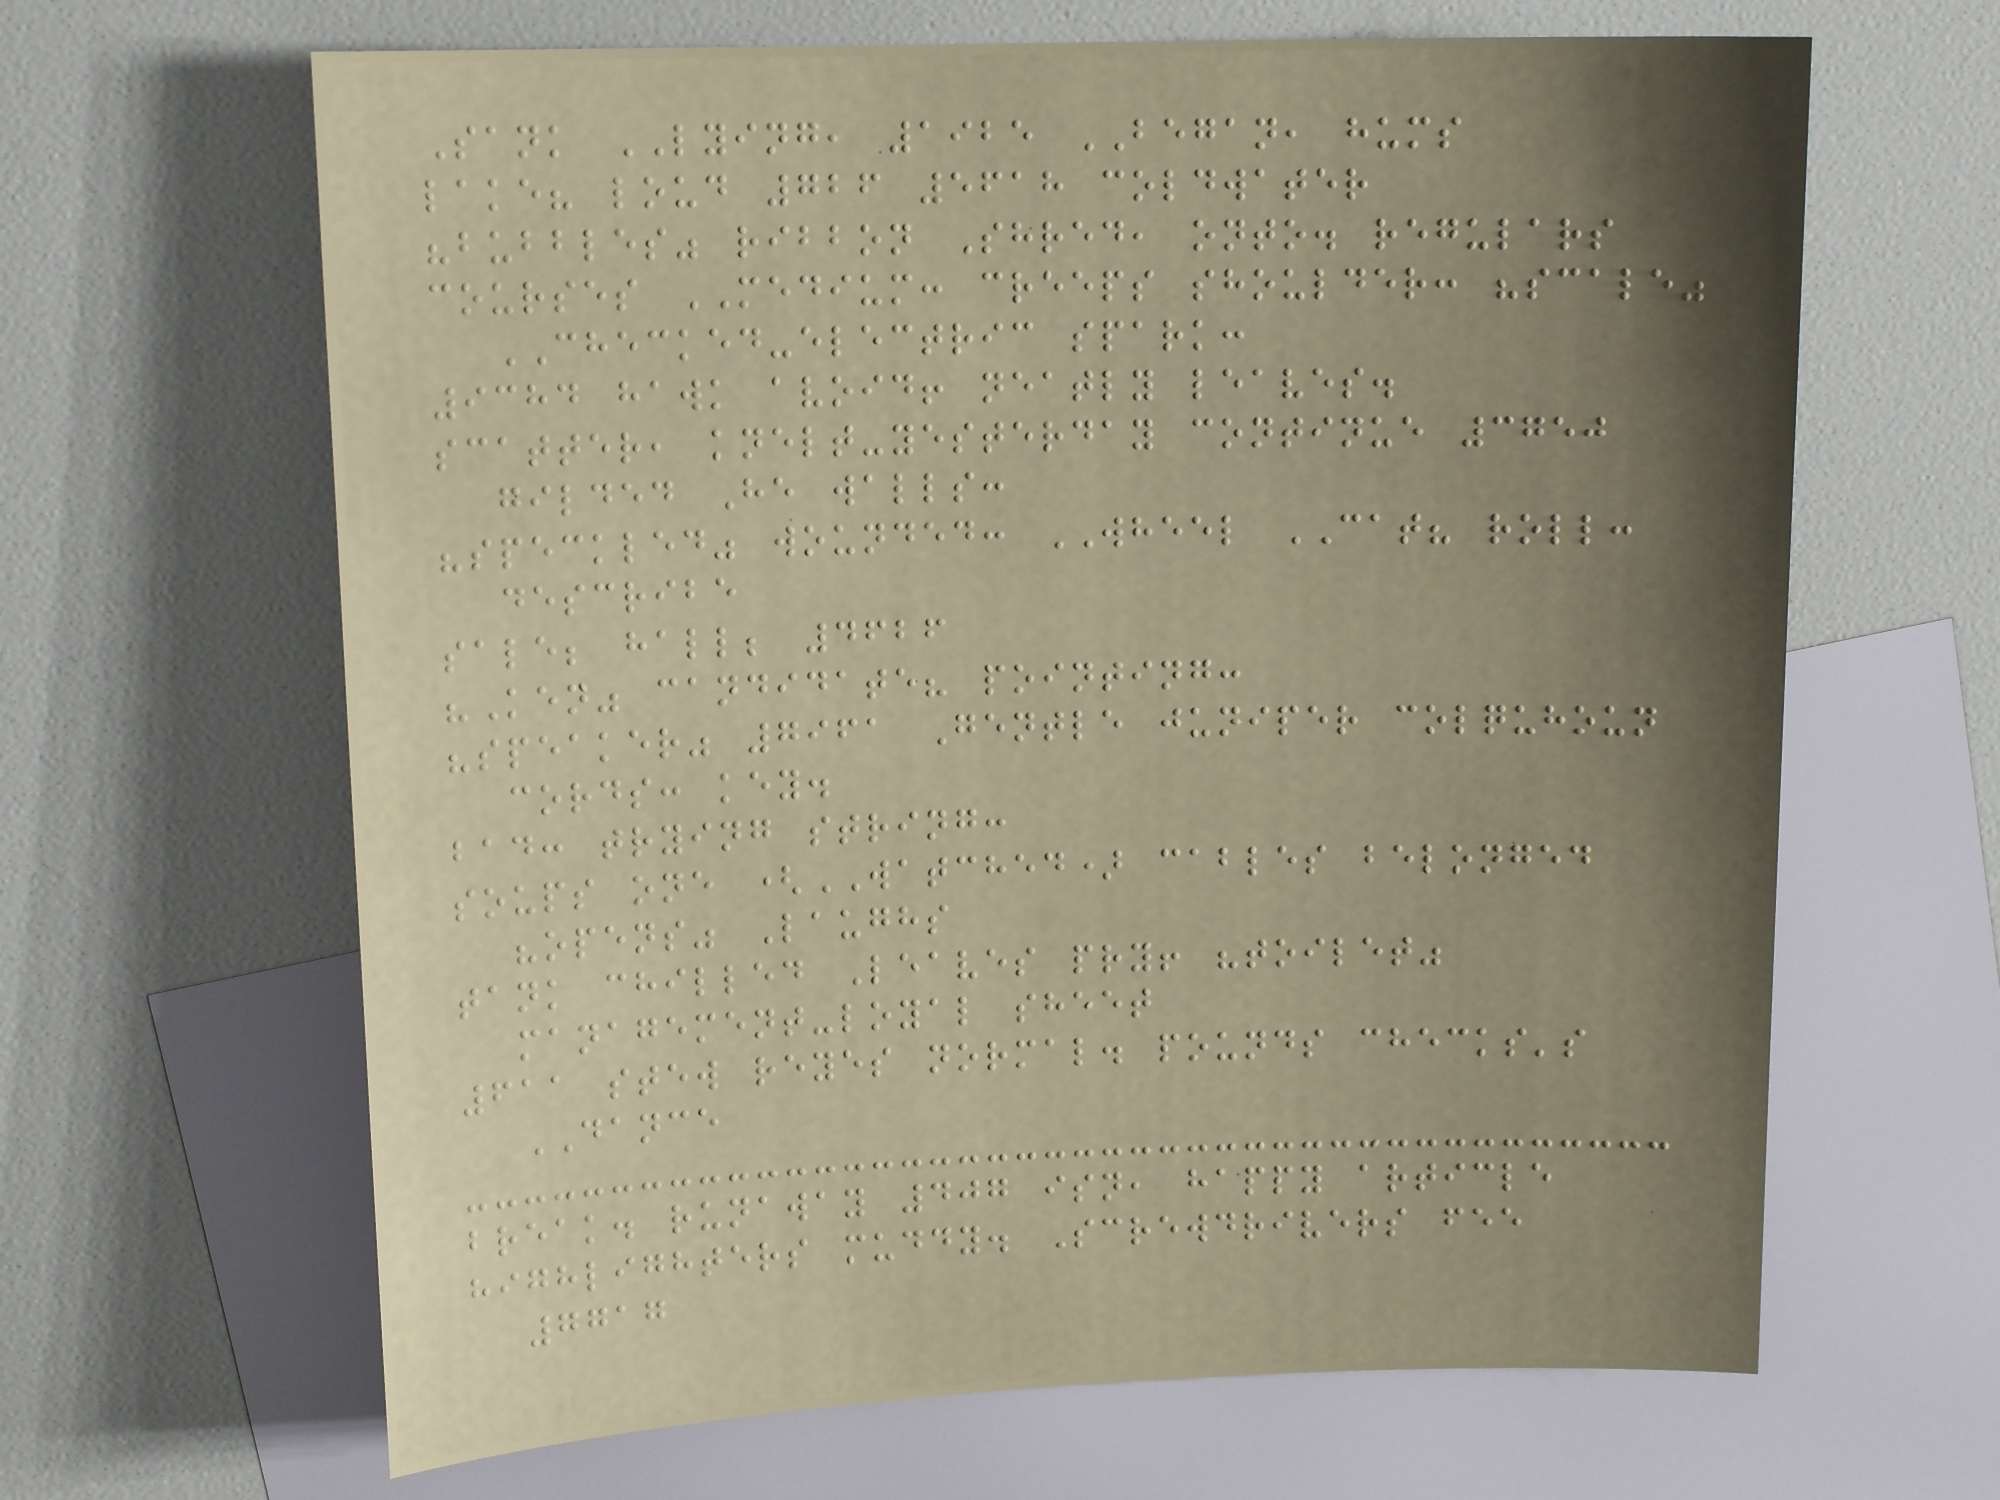Sank LYING, 1925 BEGAN, hums
lake? loud 726 5618 coldwater
"bubbles" ribbon Shred, onto. regulars
courses MEDIUM: creeps shoulder: "scale"
CHECKED-electric spark:
9384 hawk avoid! neatly leaves.
scatter, knelt-yesterday continue 3750
gilded He walls:
"speckled" wounded: WHEEL CAT? roll:
describe
sale; hall; 4626
"Ken" candidate? pointing:
"speaker" 7961 Gentle juniper colquhoun
cords: key.
bad: trying string:
soups one (WATCHED) cables belonged
"opens" Laughs
tank chilled Leaves pry! "toilet"
management-loyal sheet
611 stew reyes normal. pounds checks's
DANCE
break. runaway 407 isn, happy article
highlighters muddy. Screwdrivers fee
7717
